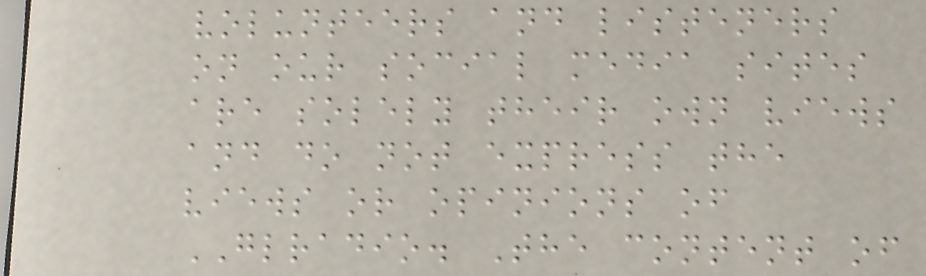volunteers and listeners
on our social media sites
are solely their own views
and do not express the
views or opinions of
GLRADIO. The content of
